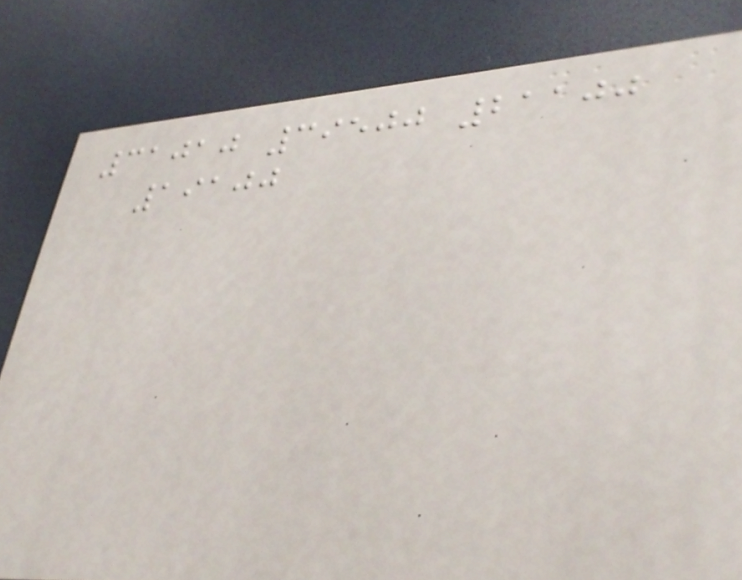31010 39500 21100
19100
